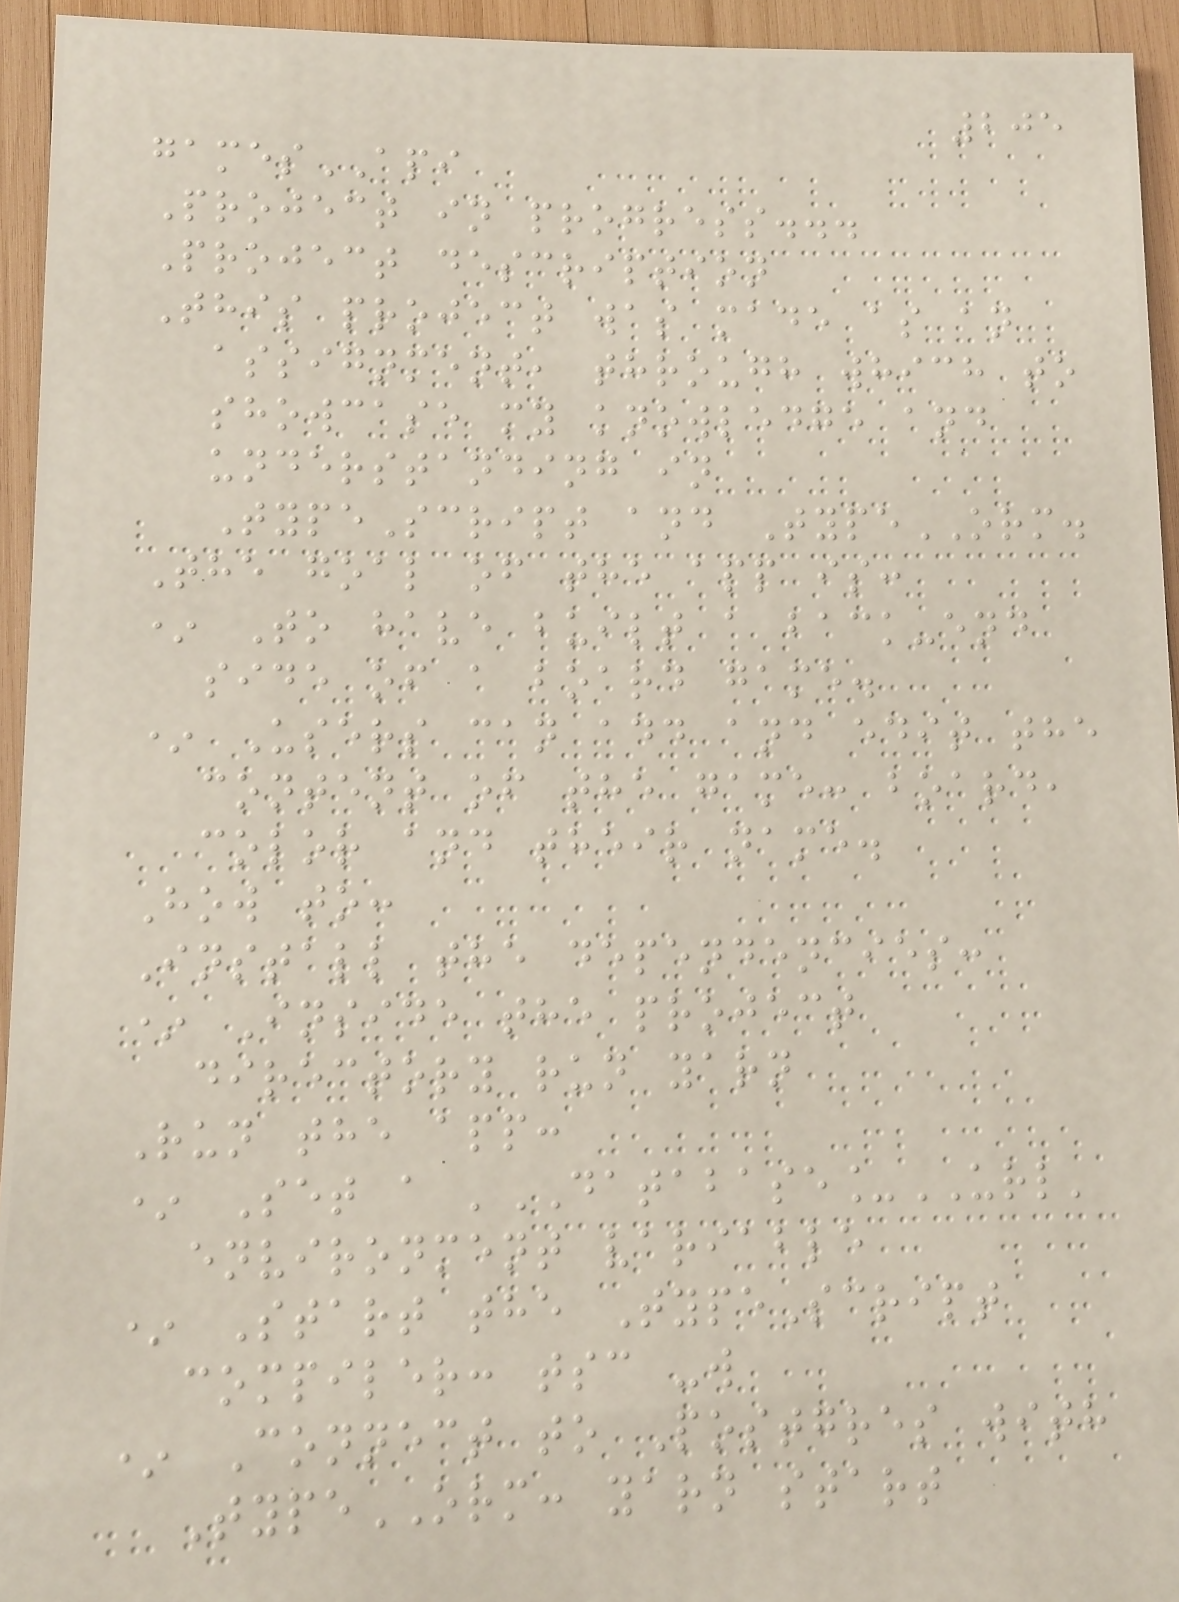205
gamesAPI
Project in progress...
Project description
This project was made as an
assignment, through which to
showcase my knowledge and
understanding in
TypeScript and TypeORM.
The goal of the app is:
* To have built a back-end
side of a board game.
* Users can add and edit the
content of the game: board,
color and their name.
How to:
Install the dependencies:
* Inside the project
directory run yarn
Run the app:
* Set a 'DATABASE_URL'
environment variable
* Start the TypeScript
compiler: tsc -w
* Connect to Postgres with
TypeORM: yarn start
